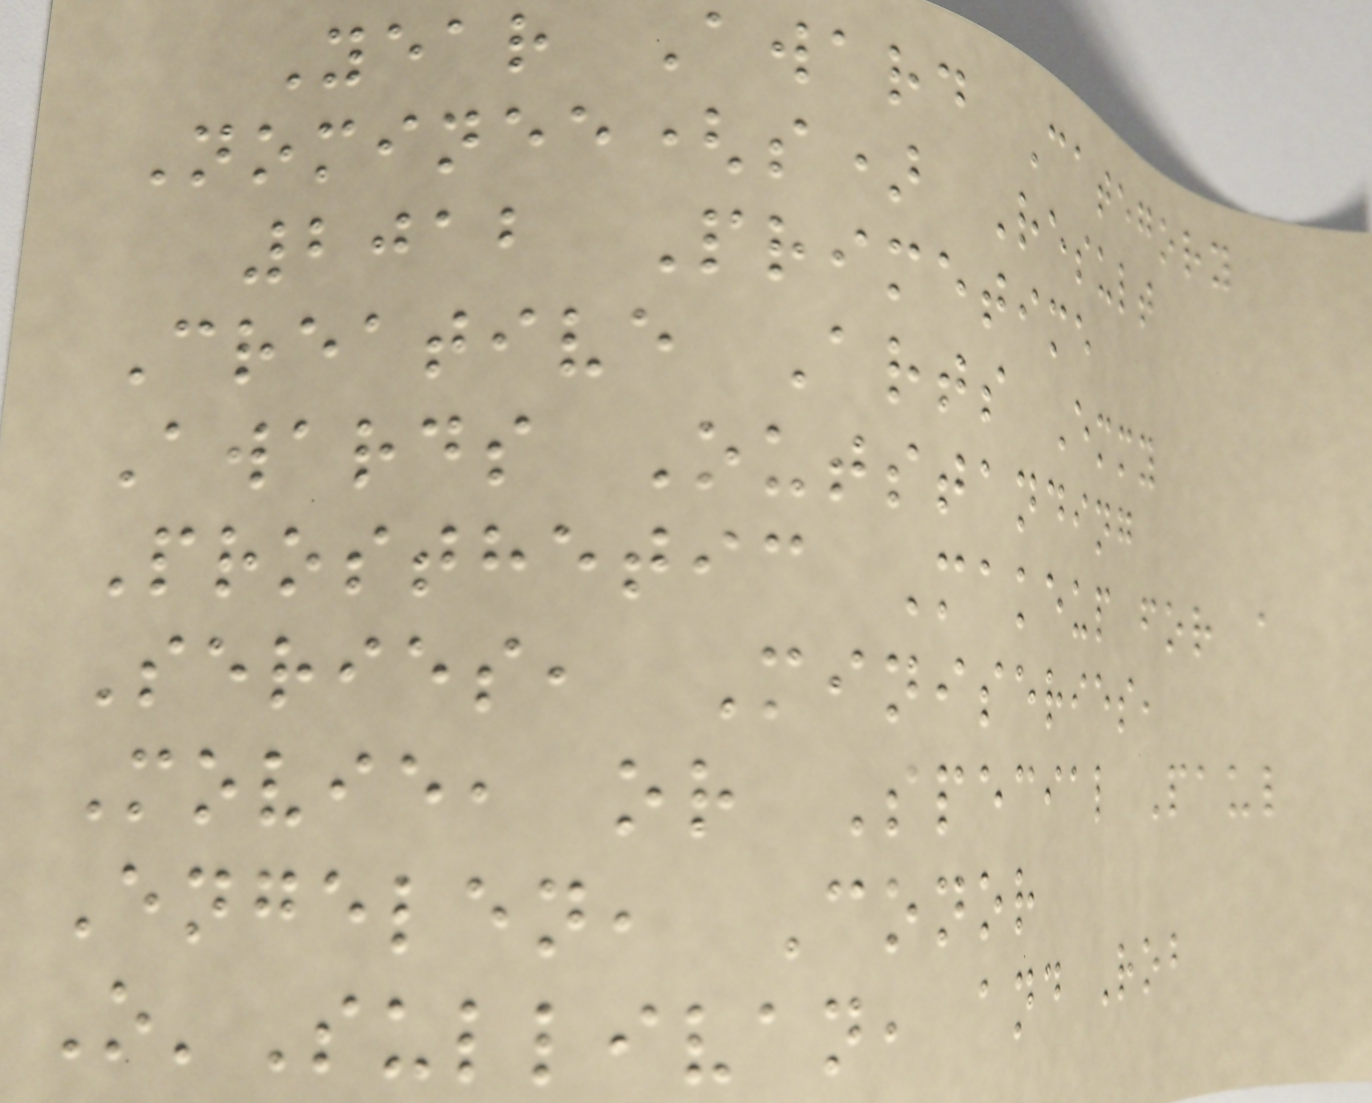Year Award Category
Nominee(s) Result
2012 Primetime
Creative Arts Emmy
Awards Outstanding
Prosthetic Makeup for a
Series, Miniseries,
Movie, or Special Paul
Engelen, Conor
O'Sullivan, and Rob
